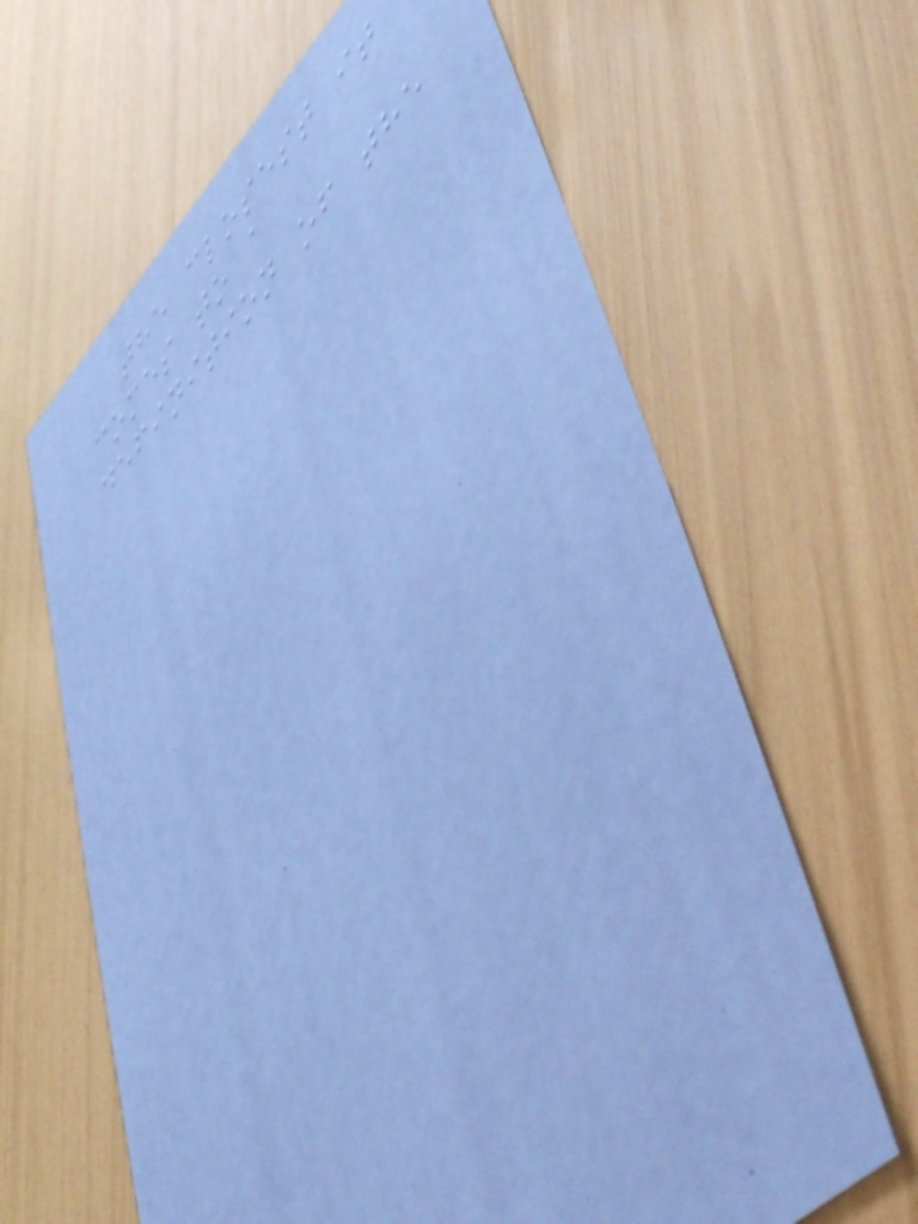the closest it
comes to a
definition of the
